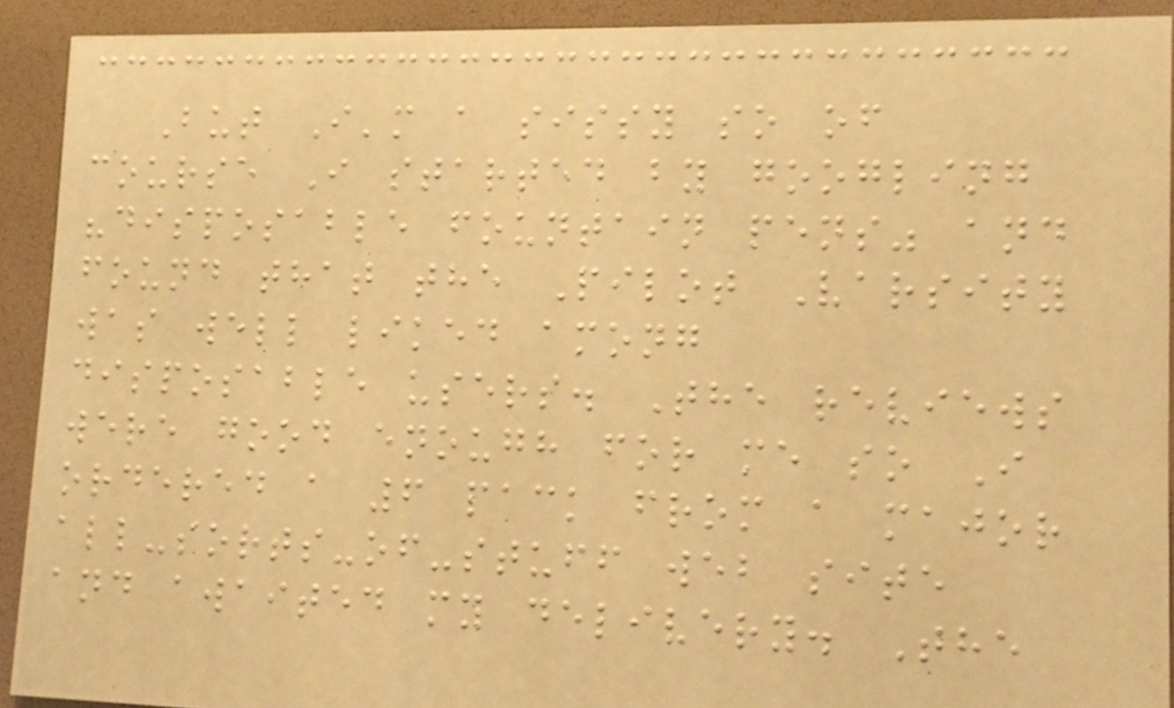But I'm a sissy so of
course I started by googling
"disposable fountain pens" and
found that the Pilot Varsity
was well liked among
disposable users. The reviews
were good enough for me so I
ordered a 6 pack from a major
all-sorts-of-stuff web site
and awaited my delivery. The
